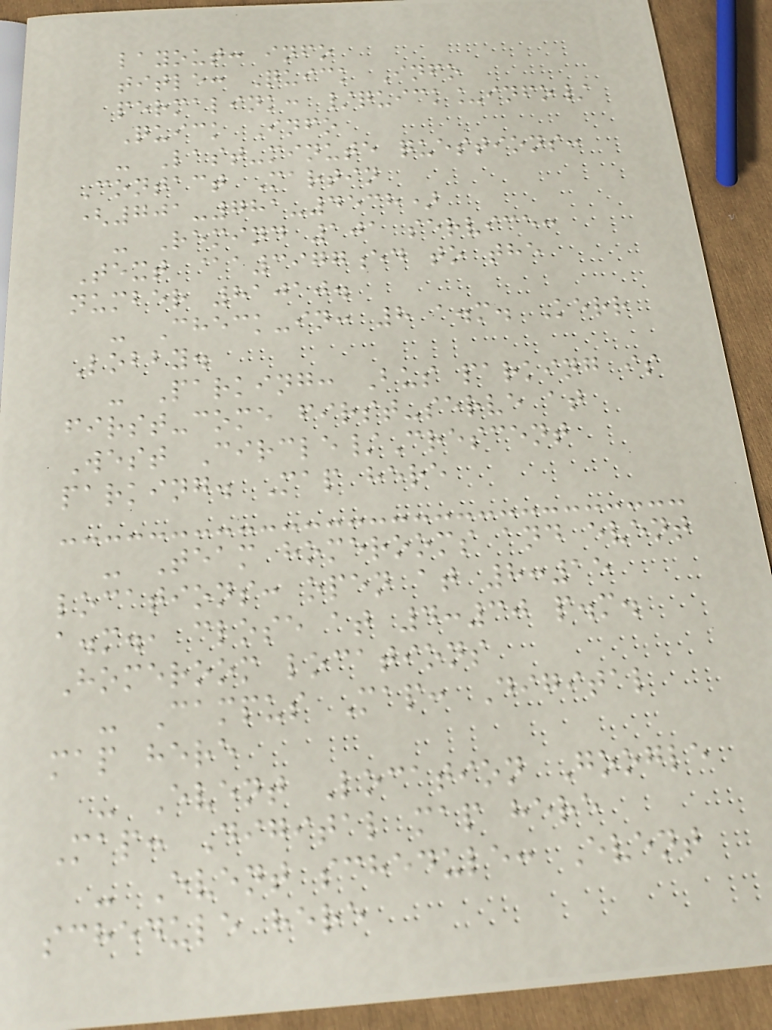layout: info
title: Quick Info
permalink: /quick_info/
Quick Info
- Last-minute questions:
Contact Martin
(701-781-4538)
- Remind 101 service:
Text @a3977ed to the
number 81010.
- Check-in: 8 a.m. Kerr
Lobby.
- Parking: Bus parking is
first-come first-serve at
West Circle/Crescent
parking. Map here
- Team homerooms and event
locations: open at 8:15
a.m., close at 4:30 p.m.
Homeroom locations
- Campus Map: Digital
map here
- Event Location Google
Map: Digital map here
- Event schedule: Event
schedule here
